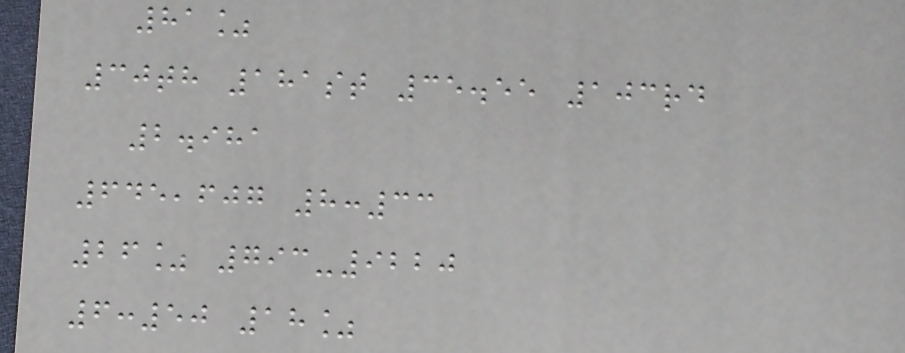81%
30th 181st 35.55 103rd
2.981
645,607 8:33
26% 793-9220
6:50 18%
